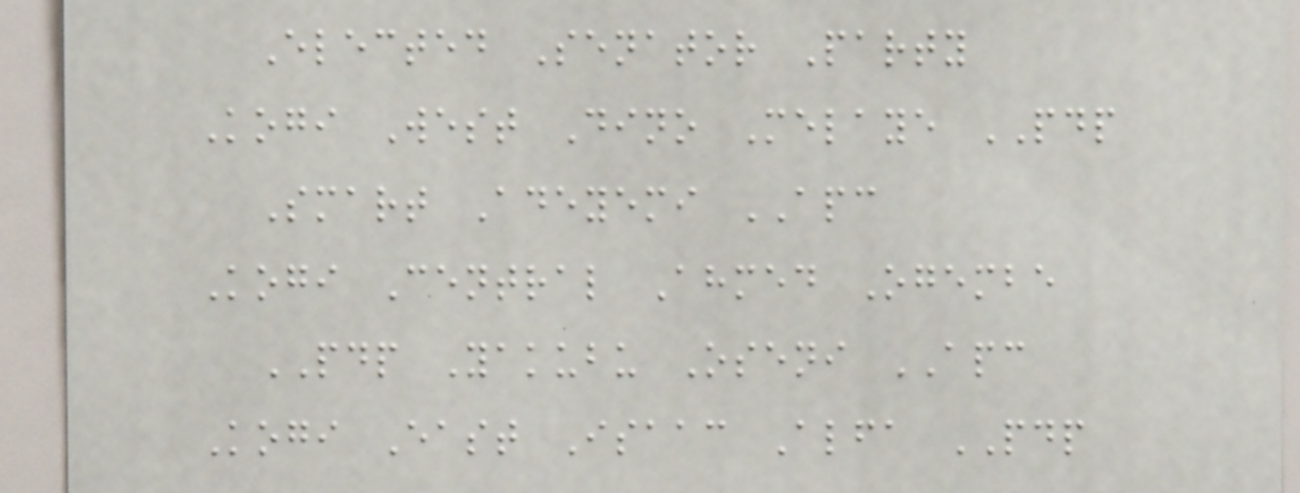Elected Senator Party
Kogi West Dino Melaye PDP
Smart Adeyemi APC
Kogi Central Ahmed Ogembe
PDP Yakubu Oseni APC
Kogi East Isaac Alfa PDP
